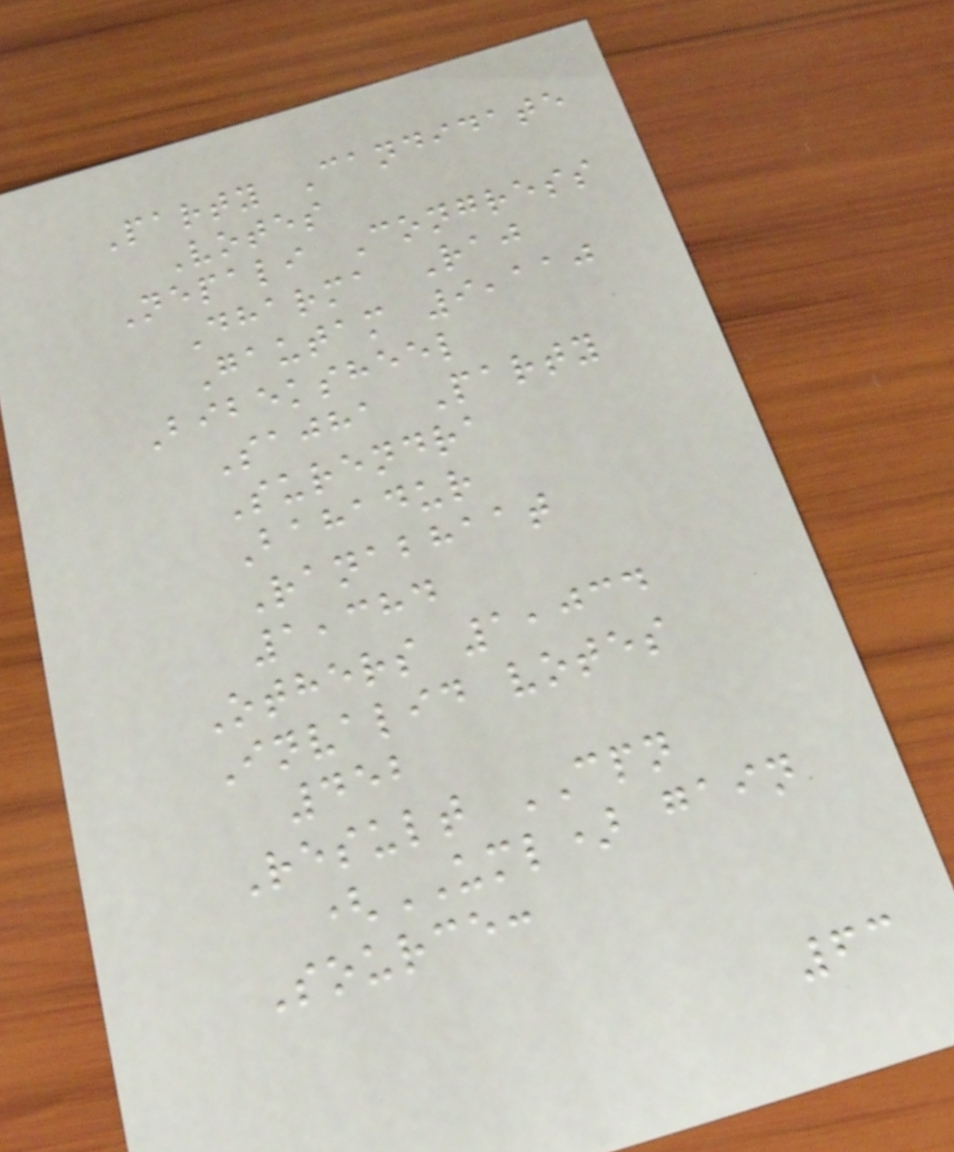Party Candidate
Votes
Nepali Congress
Dharma Raj
Gautam 9,110
Bibeksheel
Sajha Party
Surendra
Bahadur
Ranabhaat
1,384
Others 1,034
Invalid votes
452
Result CPN
(UML) gain
Source:
63
